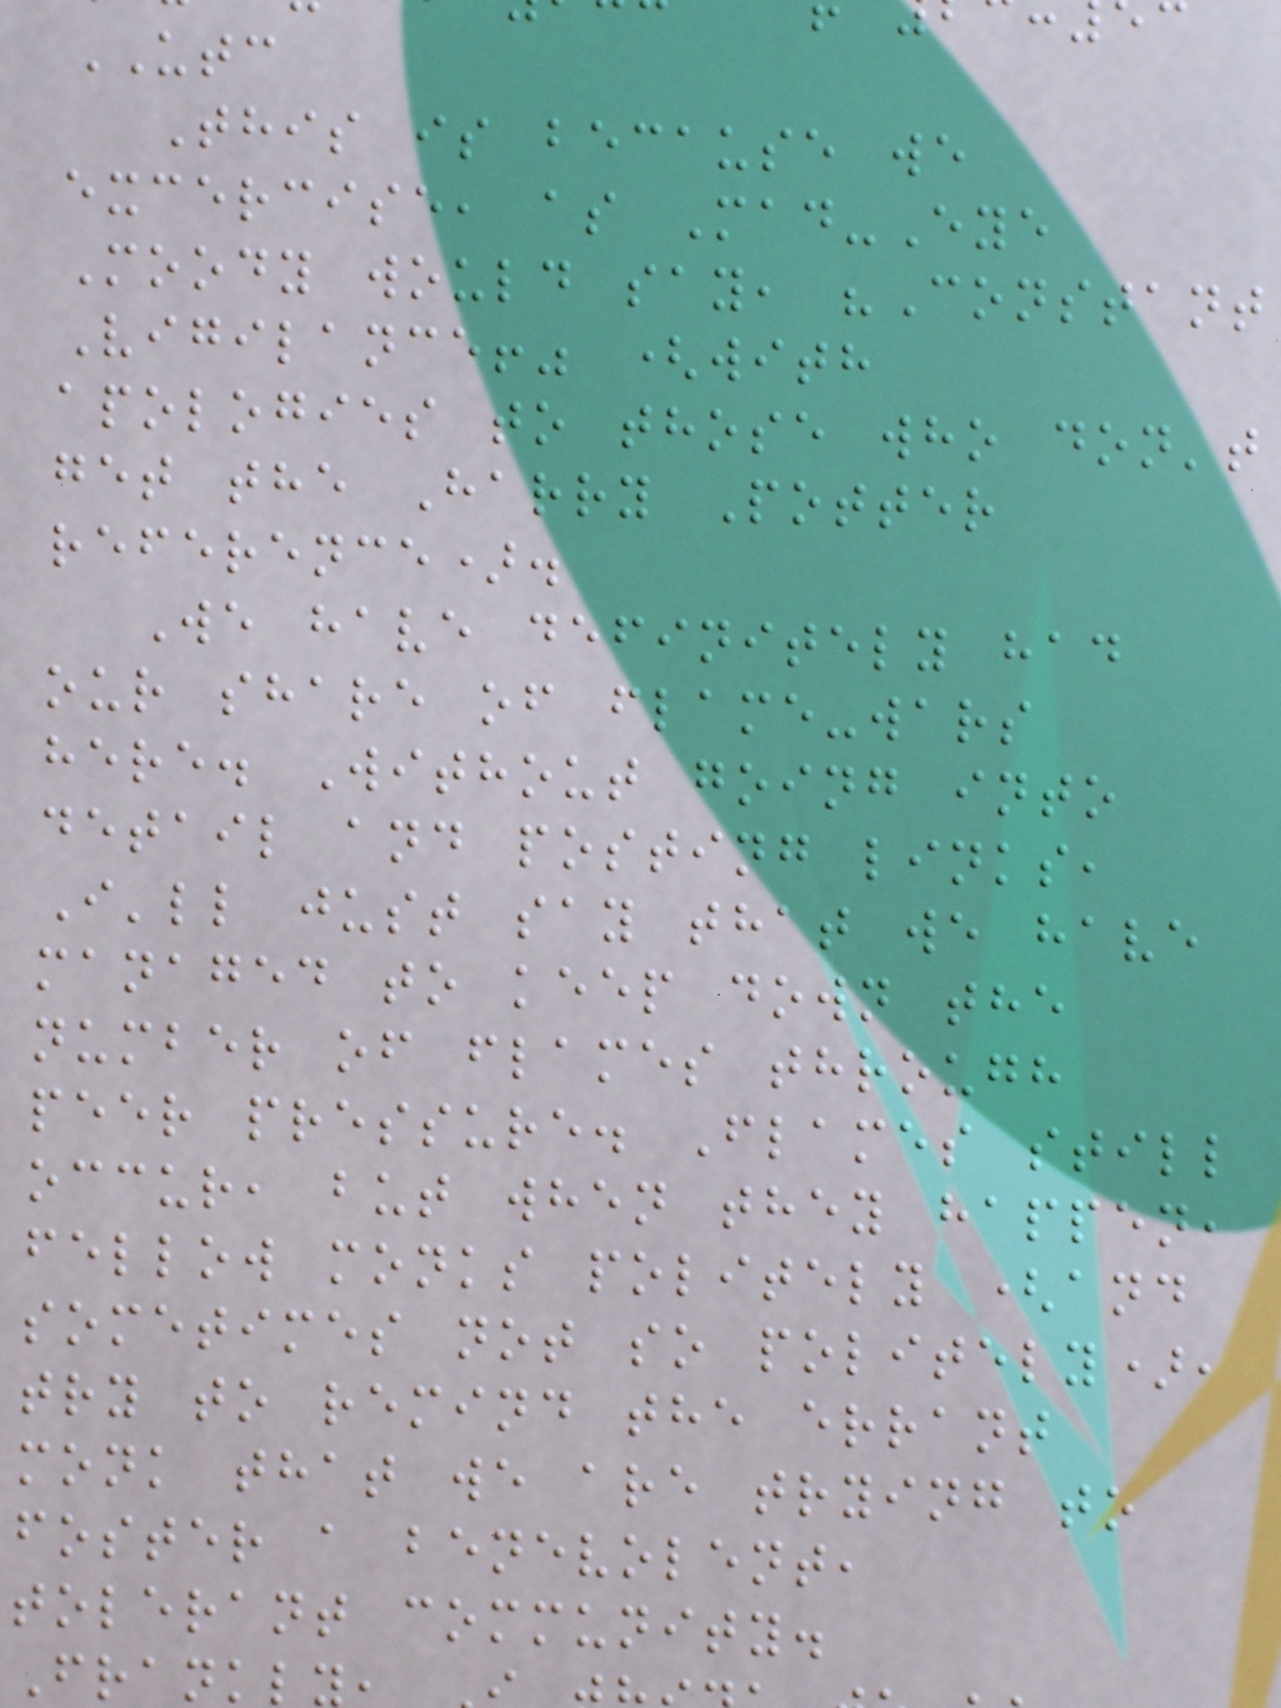UTC
This is because we
excercise, as Mad-Eye
Moody would say, "Constant
Vigilance!" (with
apologies to those who don't
get the Harry Potter
reference).
We have definitely had
our share of flame-wars
here. Without going into
detail and posting links,
I'll just say that we have
managed to keep down the
number of flames through
peer pressure. Flames still
occur, but when they happen,
fellow monks politely (and
sometimes not so politely),
try to remind the errant
monk that we are trying to
foster a benevolent,
tolerant community.
Frankl
